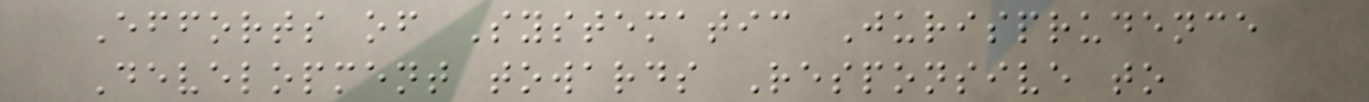Efforts of Systematic Jurisprudence
Development towards Responsive to
